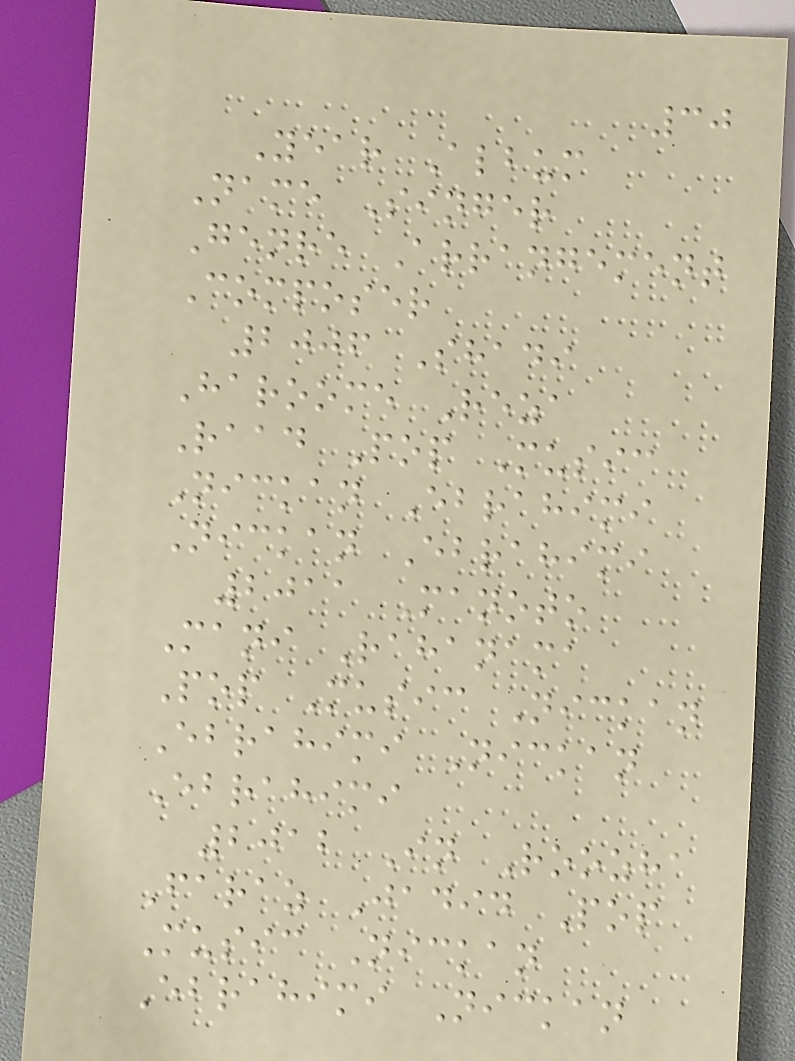30
Year Album
Name Singer
Genre Arrangement
Composer
2006 Shadi
Haroome Reza
Raad Pop Music
Nickan Ebrahimi
Nickan Ebrahimi
2011 Manoto
Mani Rahanama
Pop Music Nickan
Ebrahimi Nickan
Ebrahimi
2012 In Roozha
Faraz Jadid Pop
Music Nickan
Ebrahimi Nickan
